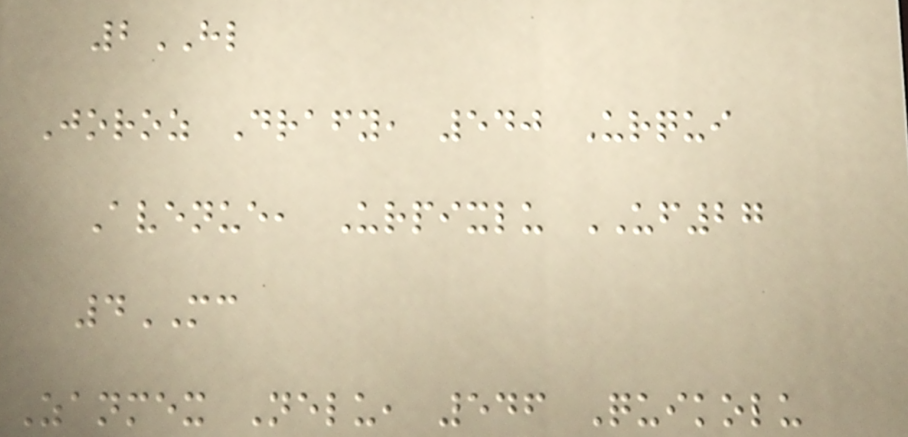2HL
Joroz Drafy, 540 Urqui
Avenue, Urpixlu UF27
4MC
Zanmex Nelu, 546 Quikolu
